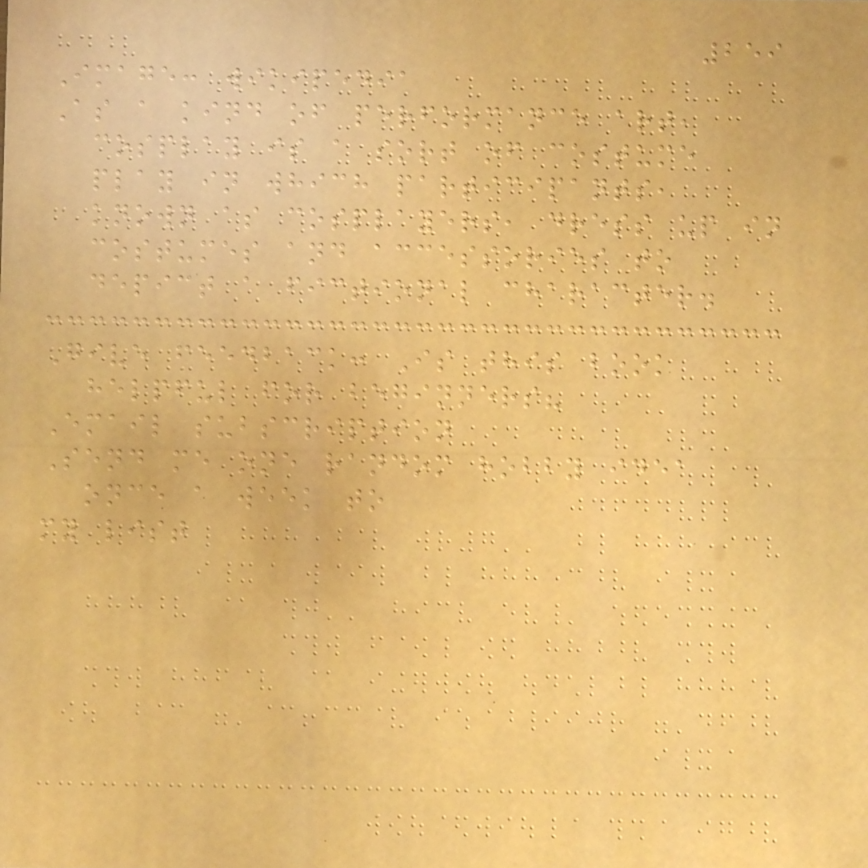259
Image: wikipedia
As a kind of performance art,
cosplay is a sort of costume
play in which participants,
known as cosplayers, dress up in
costumes and accessories to
depict a fictional character.
Give feedback: Is this book
helpful for beginners?
Email subscription
Send me one random hobby idea
once a week to
my list
